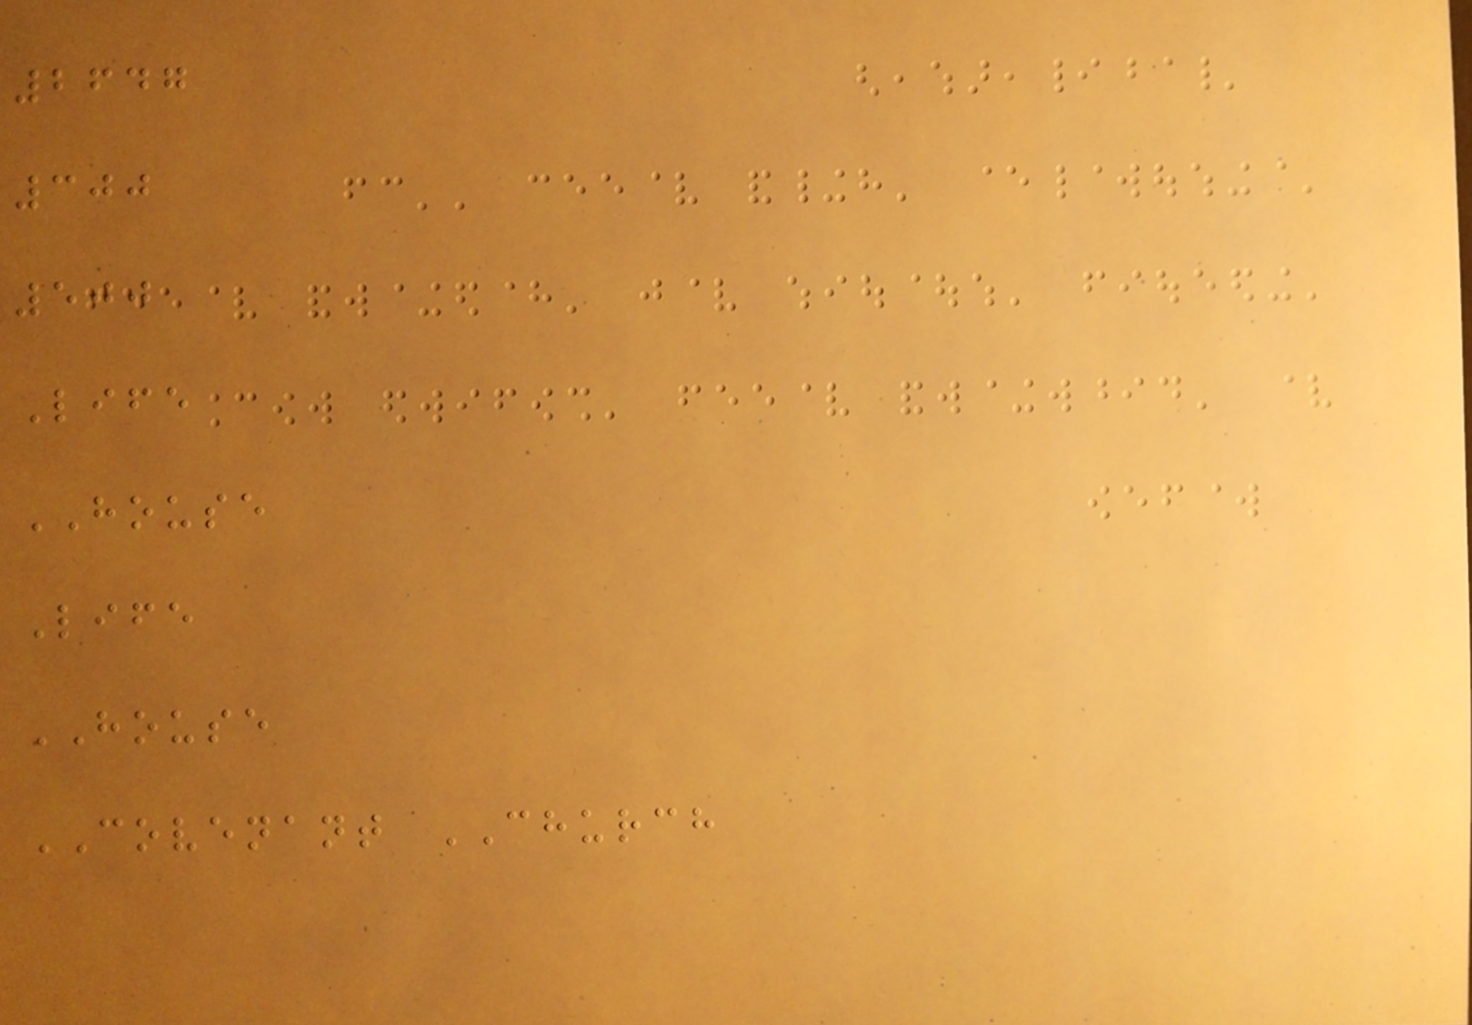2647
300
500
Life
HOUSE
Life
HOUSE
COVENANT CHURCH
